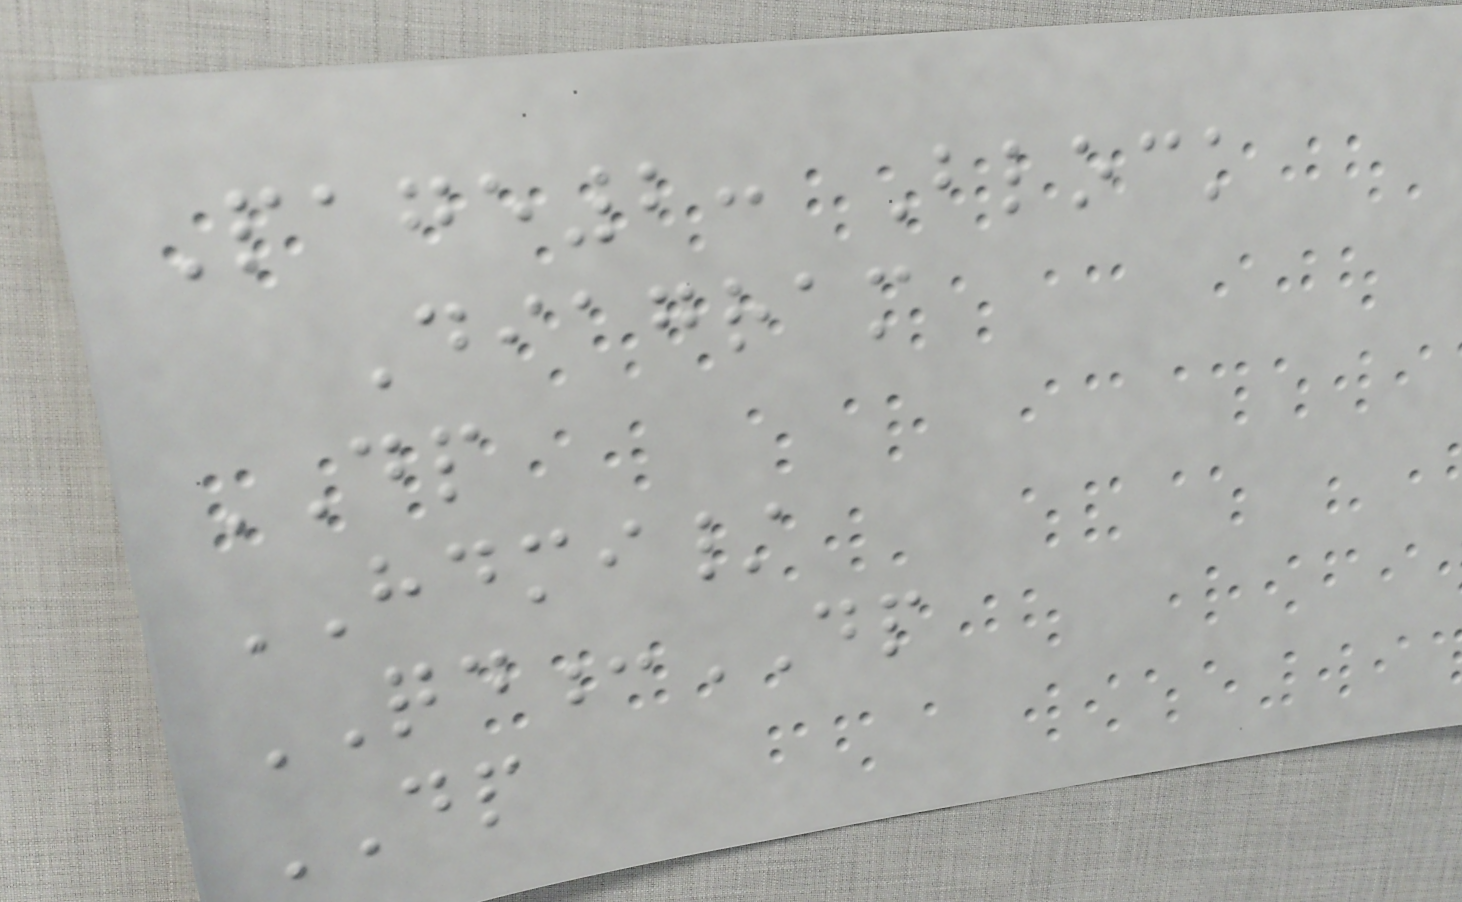Page2: Block
Diagram
DP
HDMI/
QD:DP
DP
